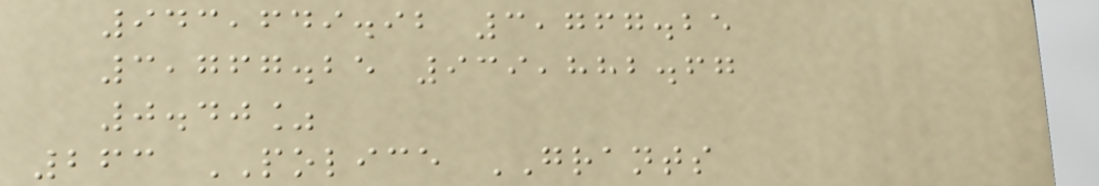943,649.92 3,767.25
3,767.25 939,882.67
0.40%
263 POLICE GRANTS
